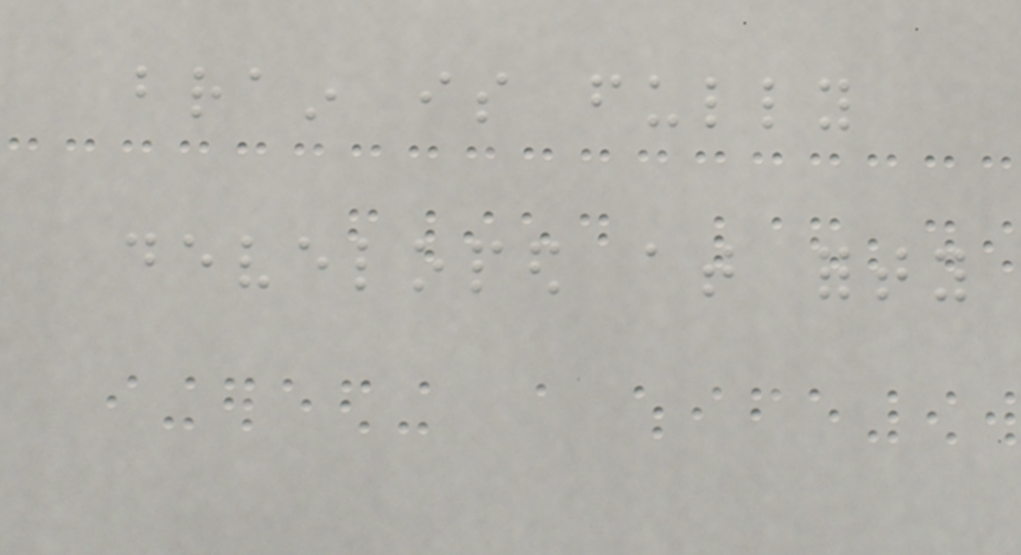brain is fully
developed at forty
